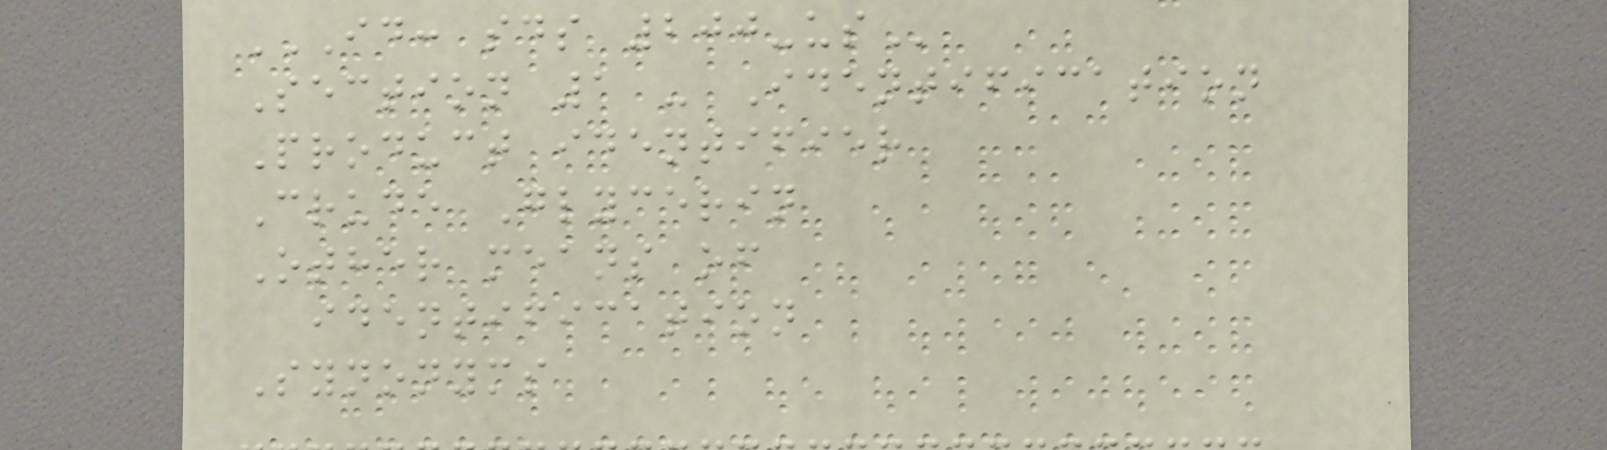ID: SDS 200-US
Section 1 - Identification
Product identifier
Crude Glycerin
Other means of
identification
Synonyms
